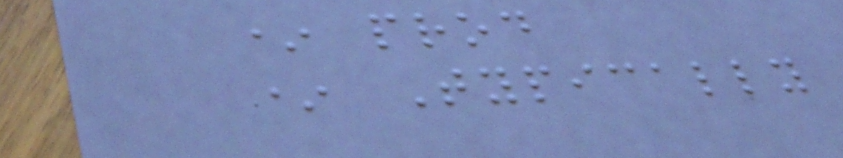* prod
* Typically
